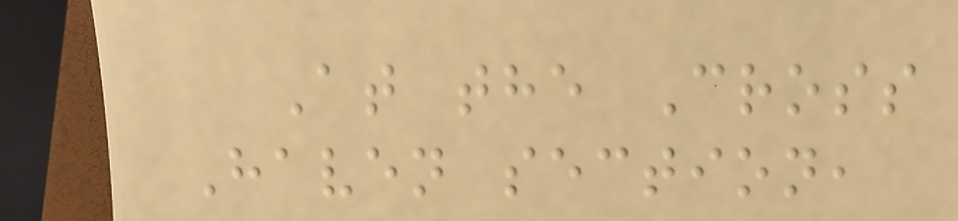At the Cross
Haven section,
